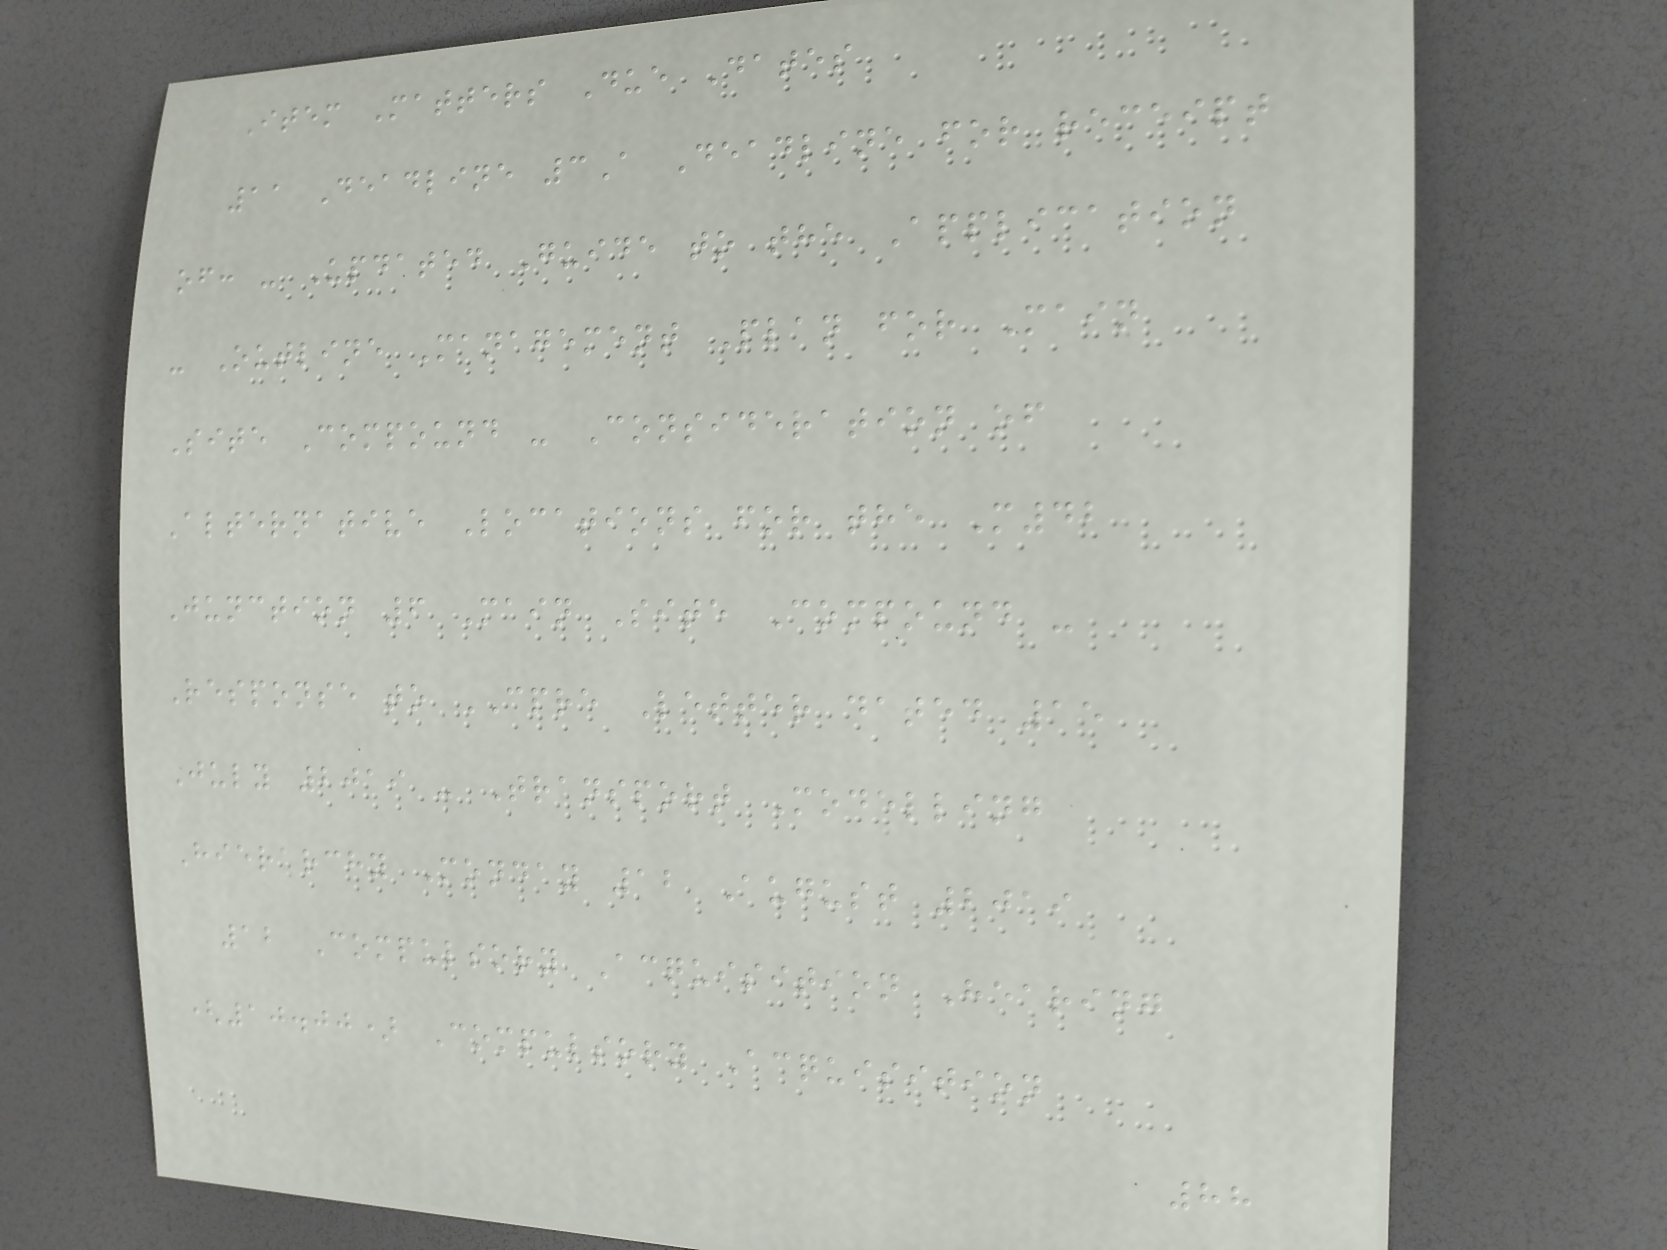Item Matters Due Dates
11 Deadline 3A Deadline for receipt
of: - Updated Guide to the Application
- Outline Management Plan for Main
Site Compound - Consideration of
Alternative Locations for the M42
Junction 6 Main Site Compound -
Response to CPRE Letter dated 15
July 2019 - Transport Modelling
Hierarchy Monday 12 August 2019
12 Compulsory Acquisition Hearing
(10.00) Compulsory Acquisition
88
